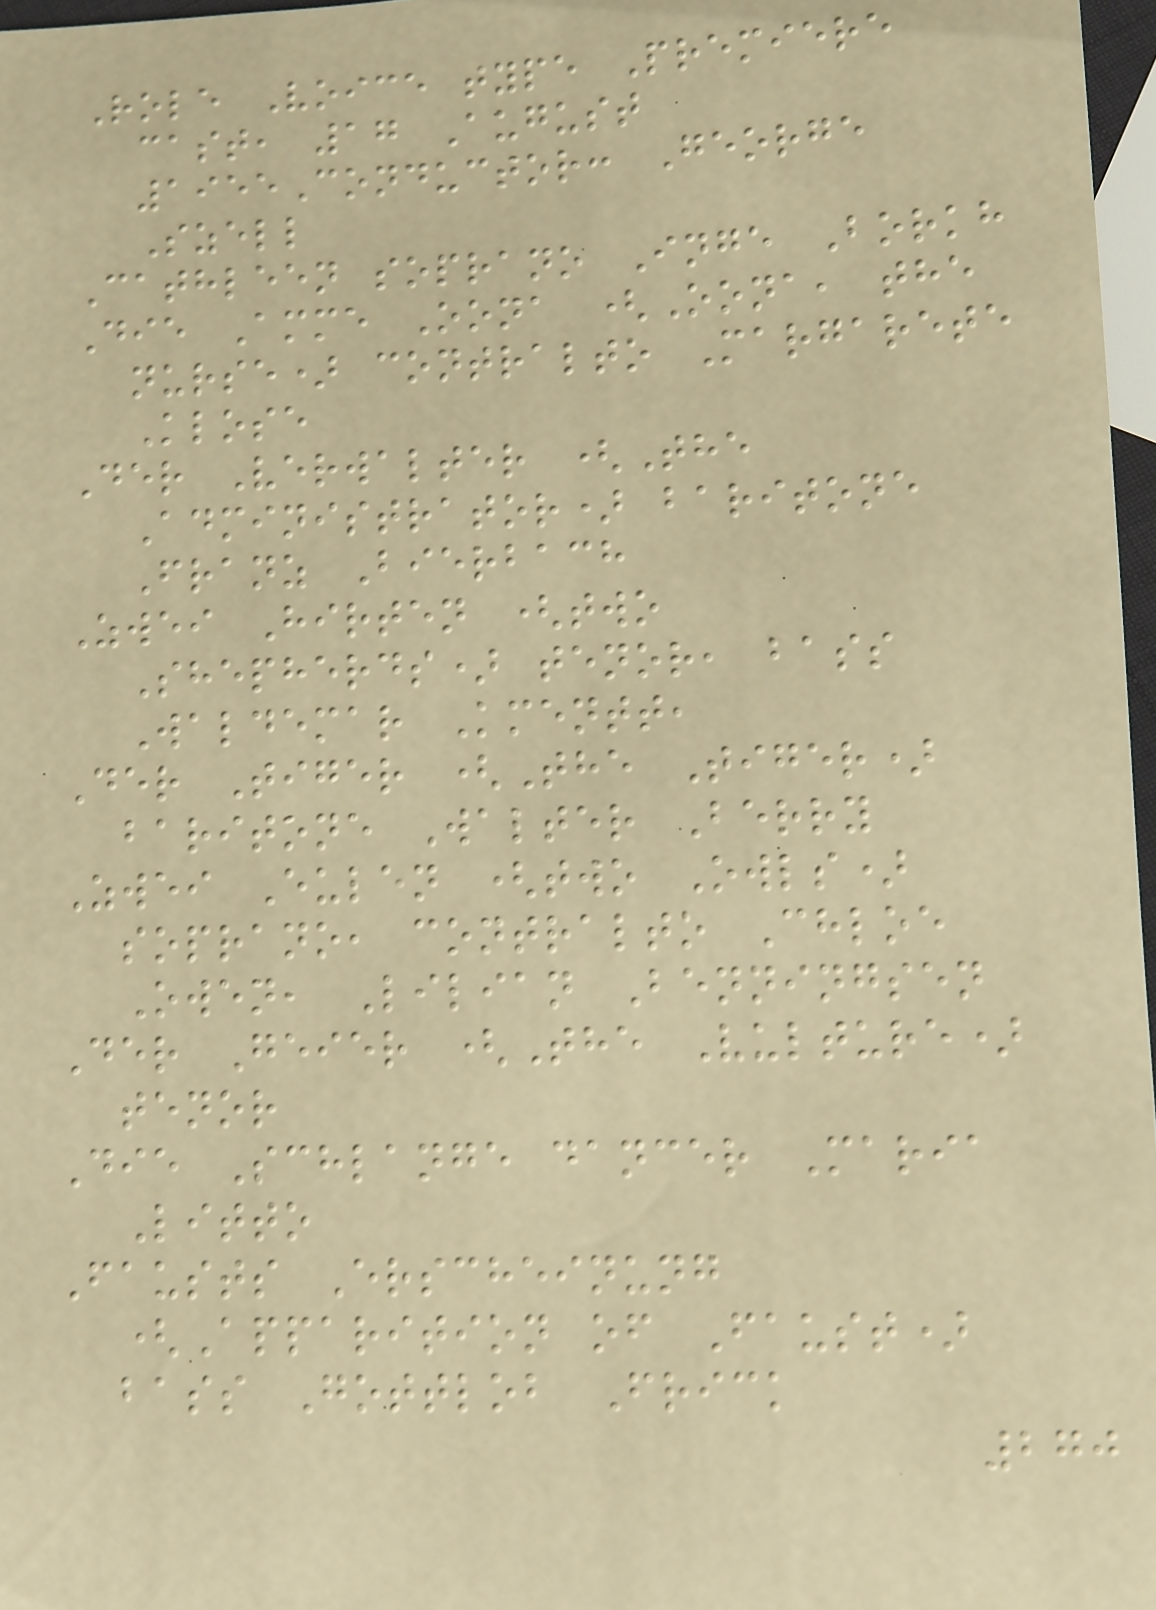Role Voice type Premiere
cast, 17 August
1955Conductor: George
Szell
Cathleen soprano Inge Borkh
Die Amme Oona (Oona, the
nurse) contralto Margarete
Klose
Der Verwalter (The
Administrator) baritone
Franz Bierbach
Zwei Hirten (two
Shepherds) tenor, bass
Waldemar Kmentt,
Der Tiger (The Tiger)
baritone Walter Berry
Zwei Eulen (two Owls)
soprano, contralto Chloe
Owen, Lilian Benningsen
Der Geier (The Vulture)
tenor
Die Schlange dancer Maria
Litto
Fausts Erscheinung
(Apparition of Faust)
bass Gottlob Frick
270
